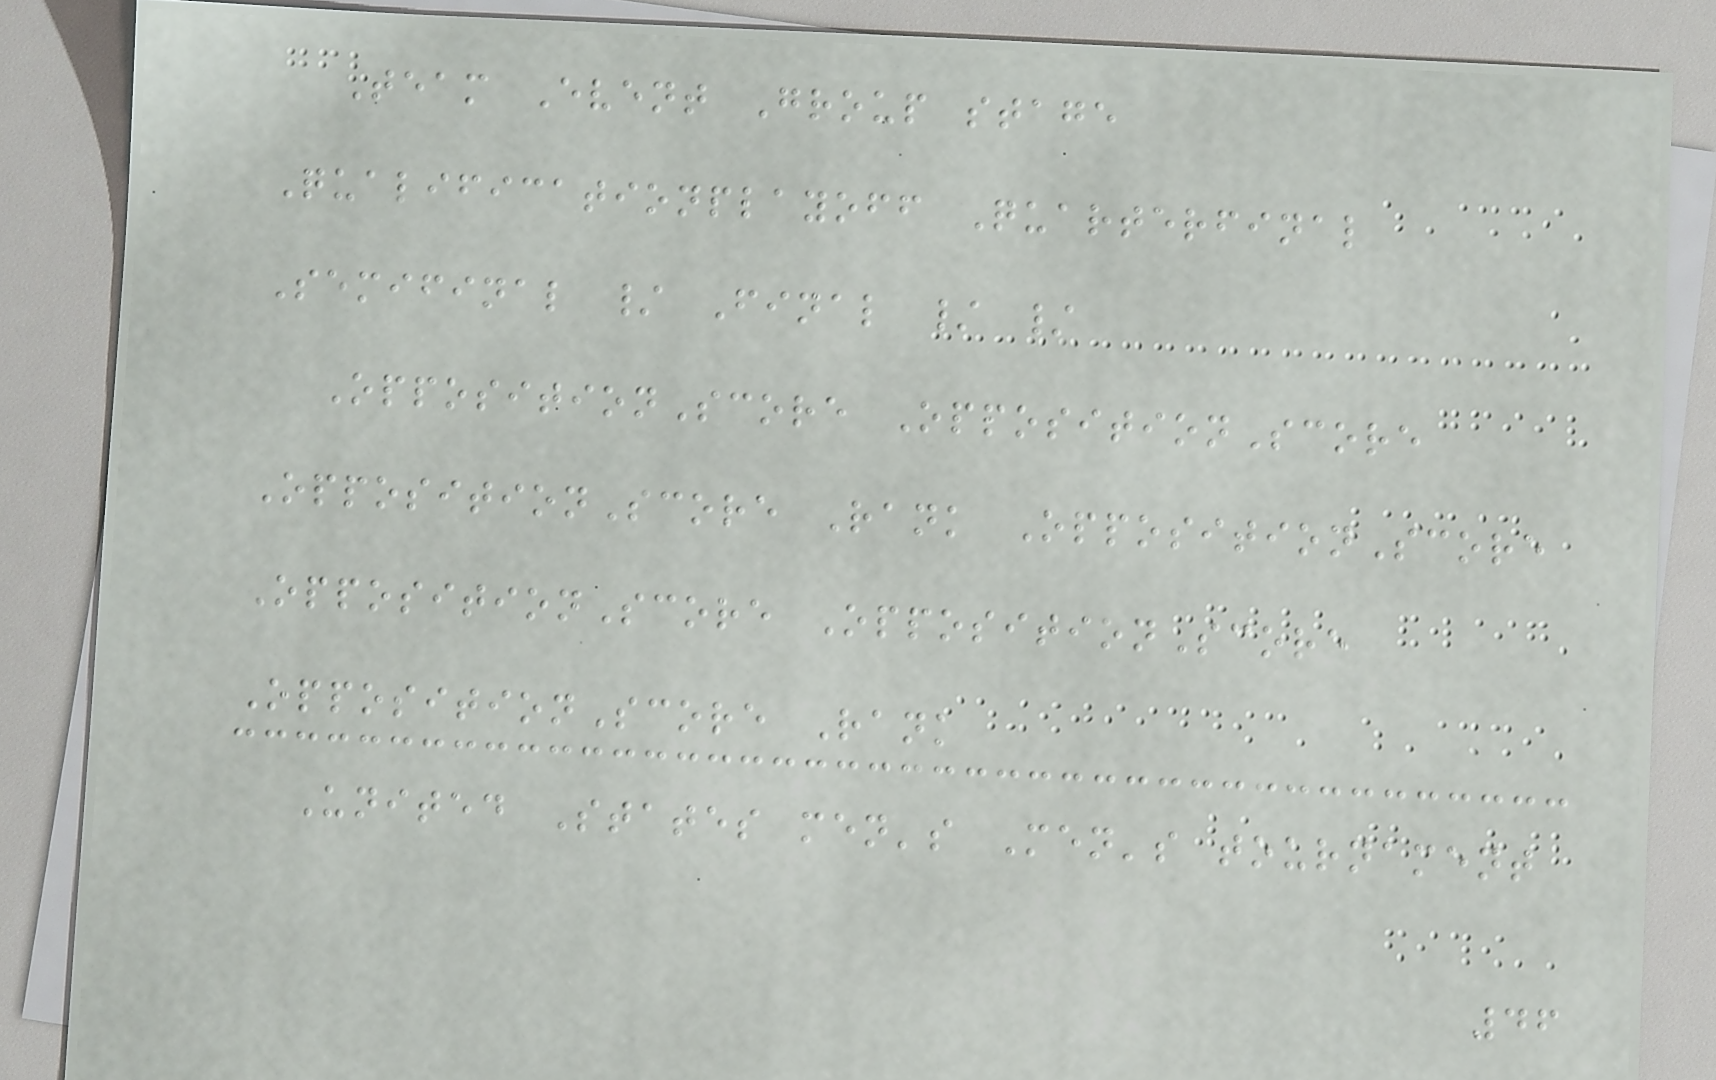Team Event Group stage
Qualificationplayoff Quarterfinal
Semifinal / Final / /
OppositionScore OppositionScore
OppositionScore Rank OppositionScore
OppositionScore OppositionScore
OppositionScore Rank
United States men's Men's tournament
46
